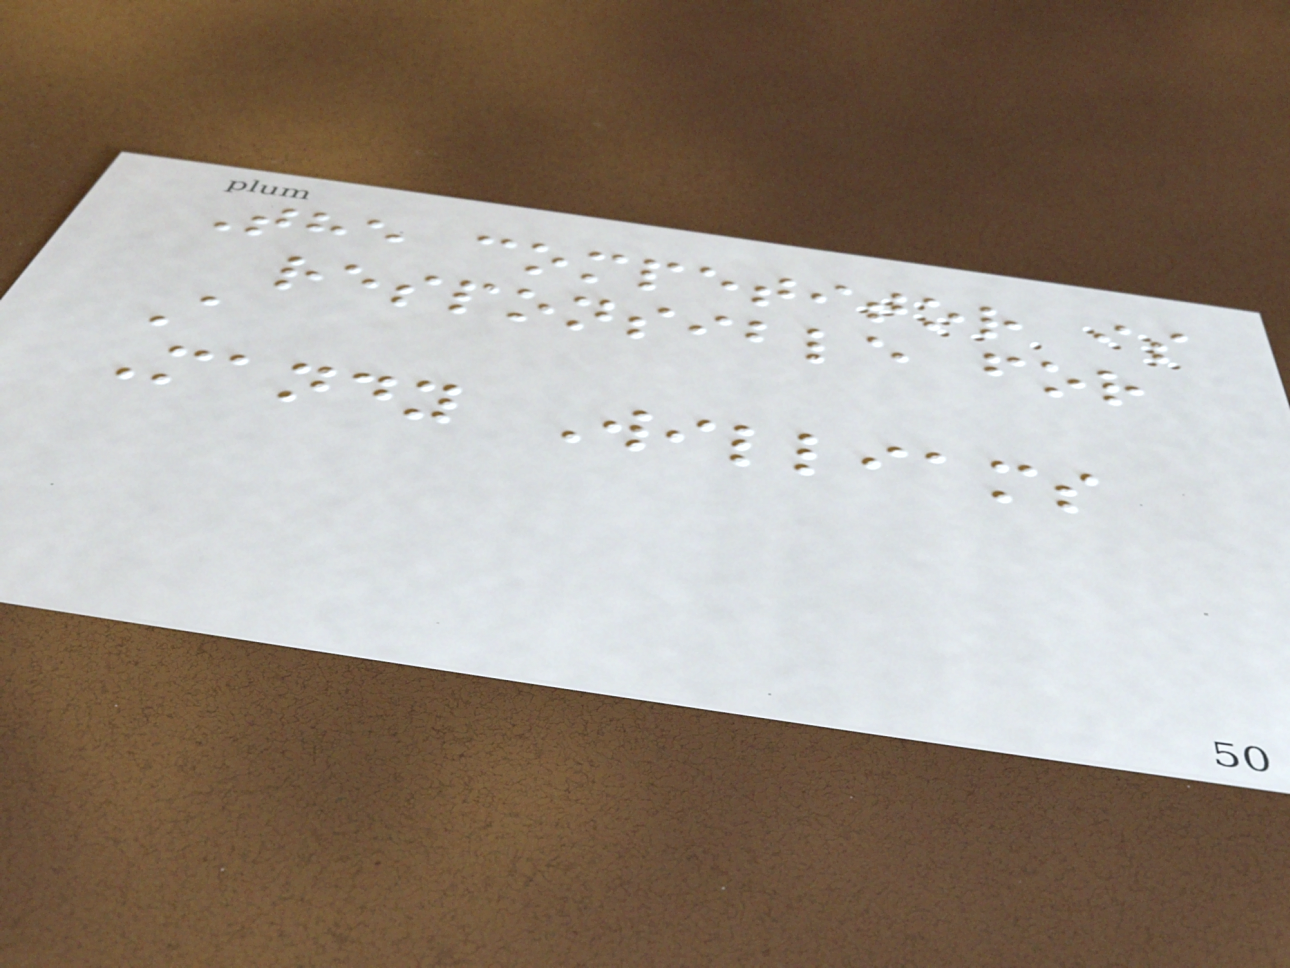The competitor is
responsible for
A
Mandy Williams
